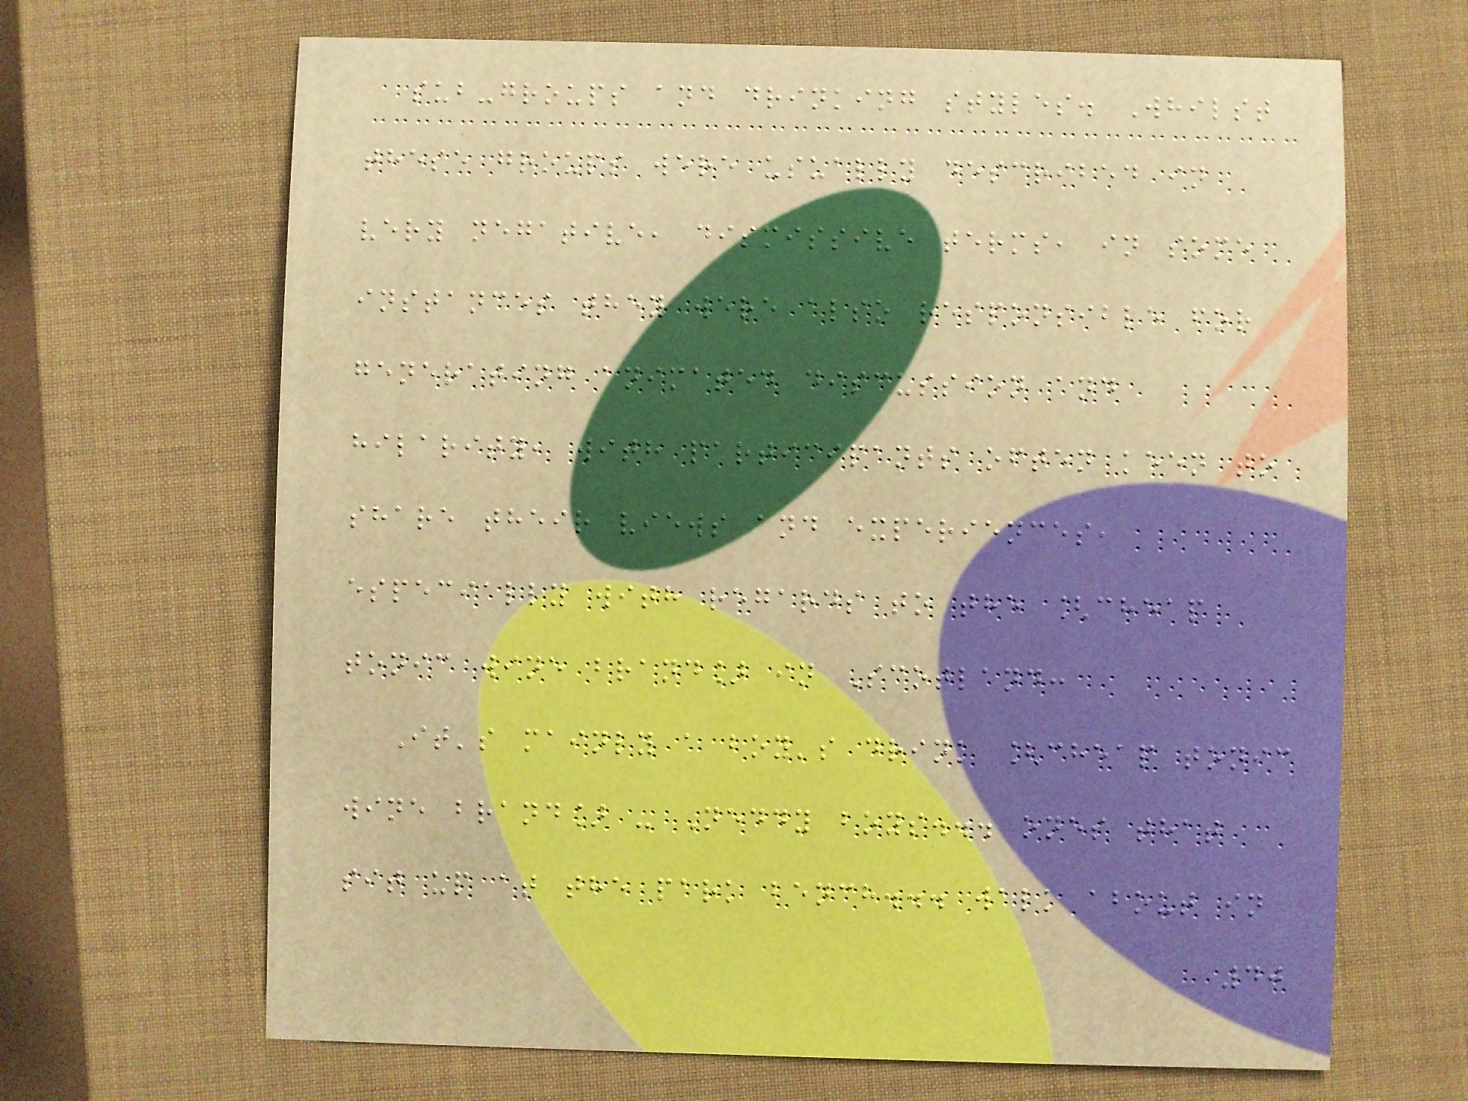sub-groups and drinking styles. Whilst
these groups were usually described in
very negative, dismissive terms, in some
instances they were also responsible for
generating animated discussion and
hilarity, with participants often keen to
share their views and experiences,
especially with regards to the [cheap
tonic wine brand] in Scotland:
It's mainly a boy's drink [cheap tonic
wine brand] - Neddy boys... ones that
sit up at the park bench... walk about in
40
